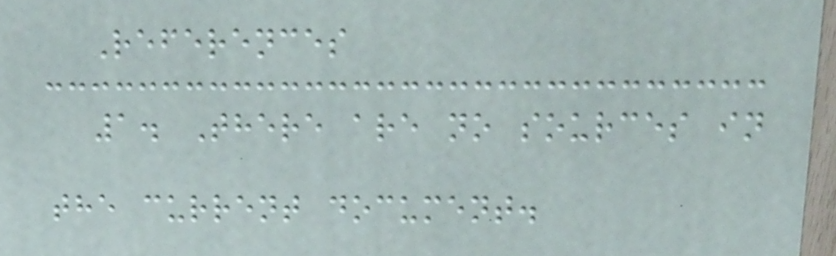References
1. There are no sources in
the current document.
